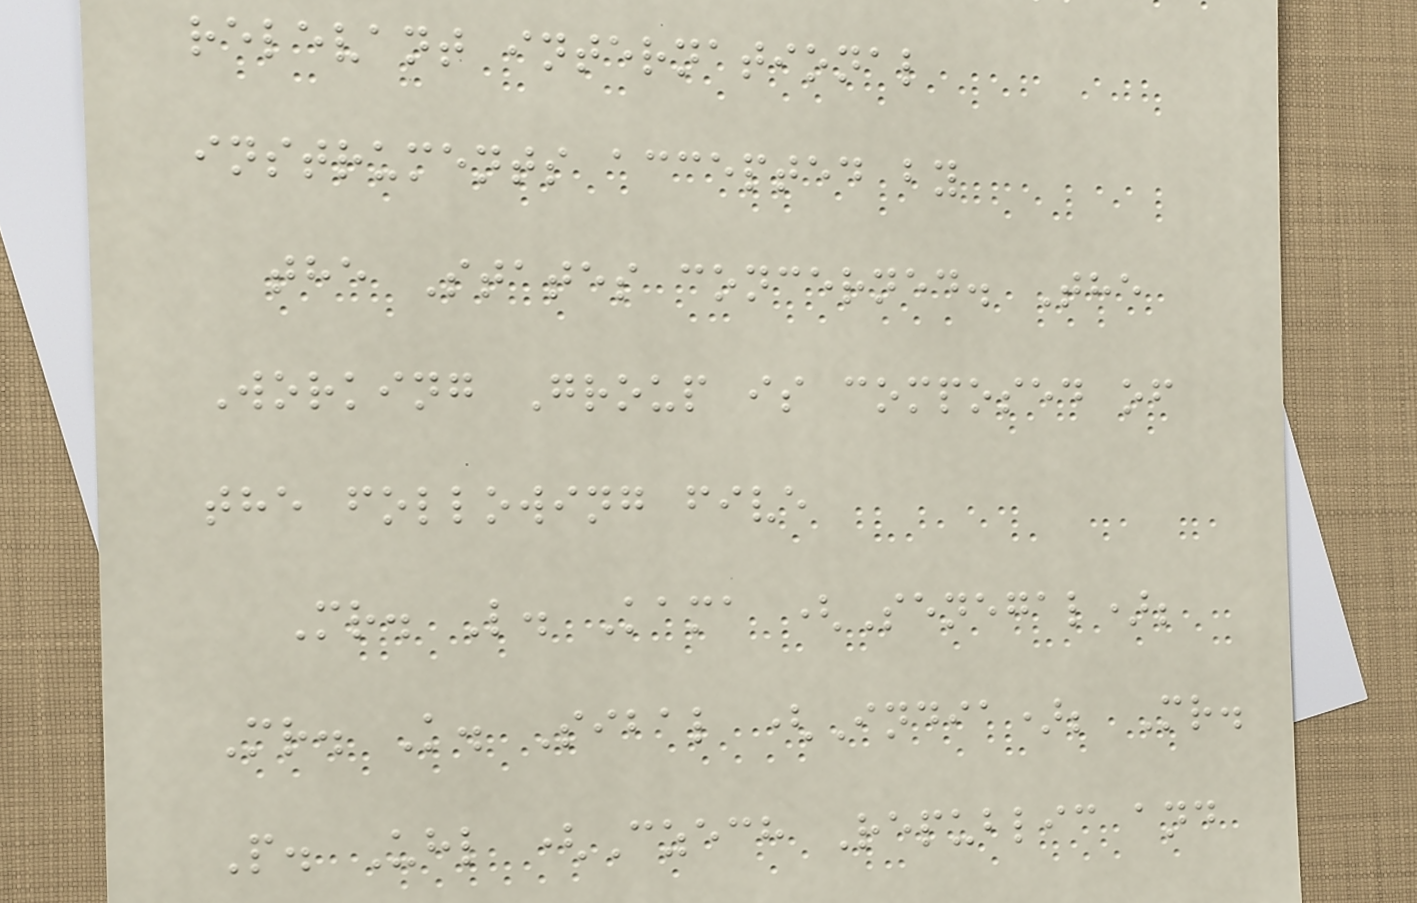relevant international
instruments accepted by
the States concerned. The
Working Group is composed of
the following five
Mr. L. Kama (Senegal);
Mr. K. Sibal (India); Mr.
P. Uhl (Czech Republic and
